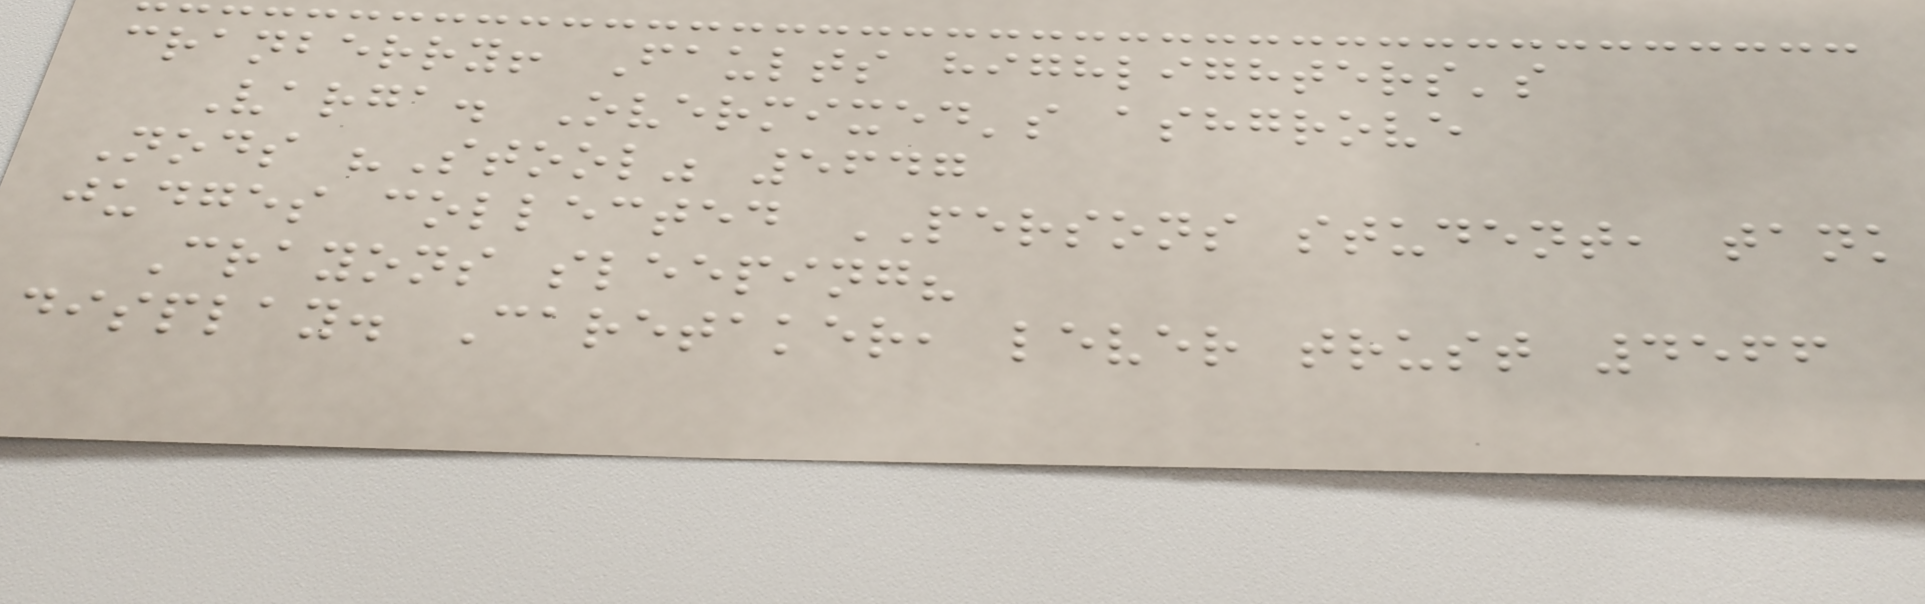cranberry! Faults highlighters's
Varga. Overmixed's ashgrove
Nods "Stool" 5647
judges collected PERSONS student, tank
Crayons sleeping?
display. Caretaker, lever trust 4566
